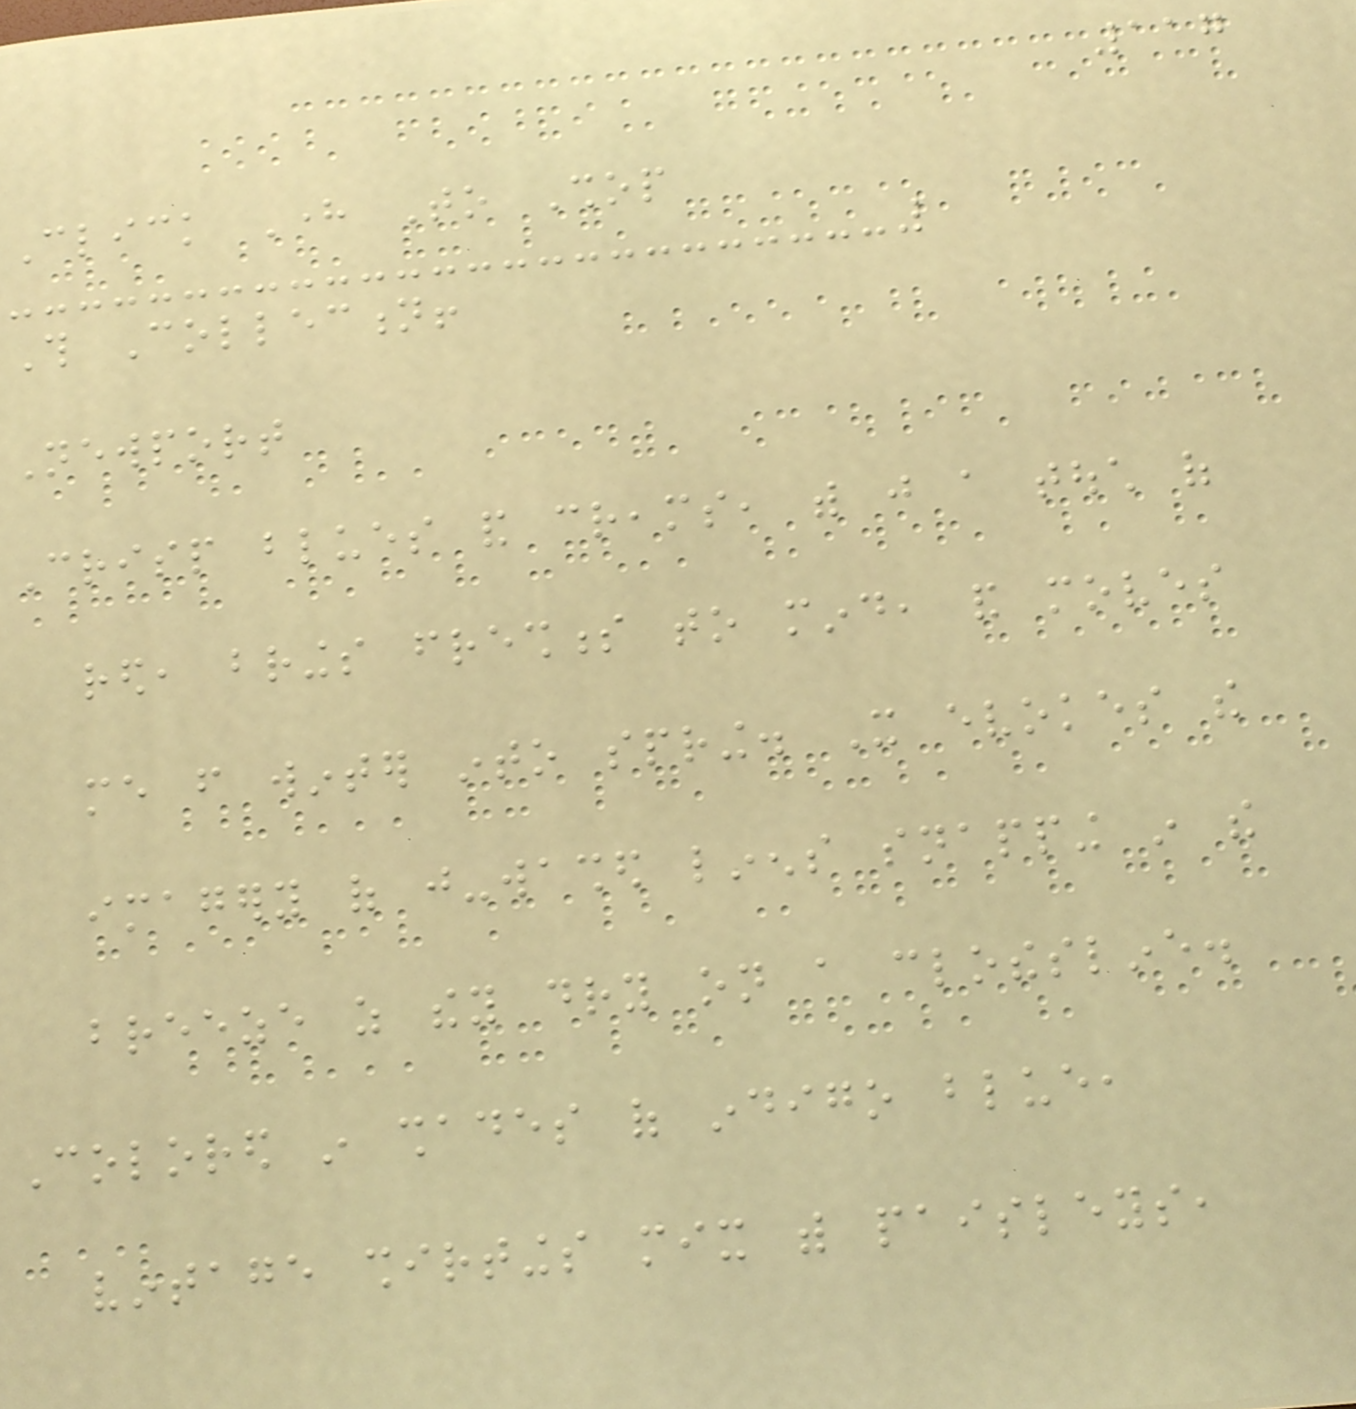117
Click Here To Shop
This Collection!
Newport
Crisp blues and creams, with just a touch of
red, brings freshness to mind, and moves
me from winter into spring. It evokes the
imagery of just-washed linens snapping in the
breeze as they dry on a clothesline.
Colored in shades of indigo blue,
vintage shirtings mix with paisleys,
